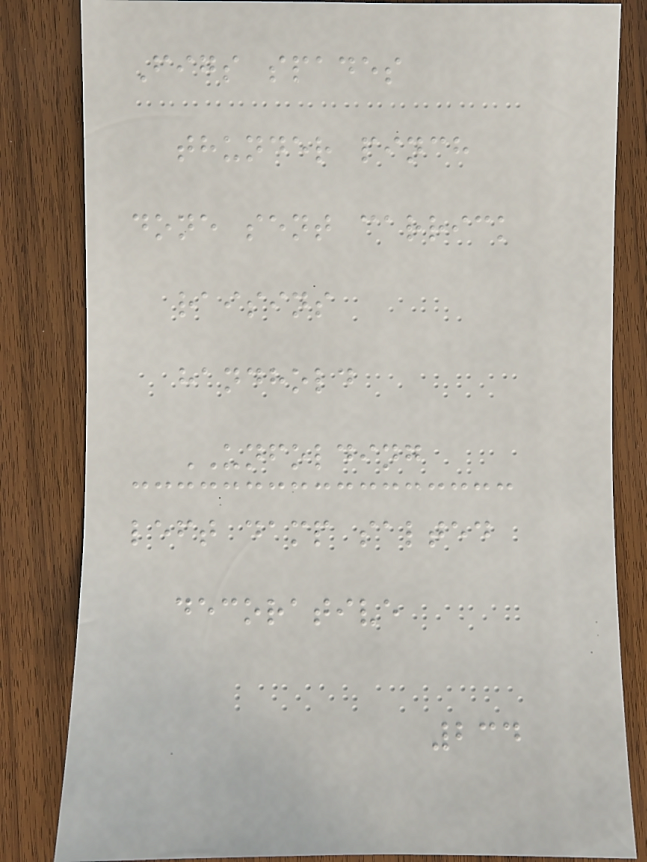Figs spades
thunder pinch
done sent carrick
raisins
handhold
UNFOLDING
left damp salted
decorative
234
